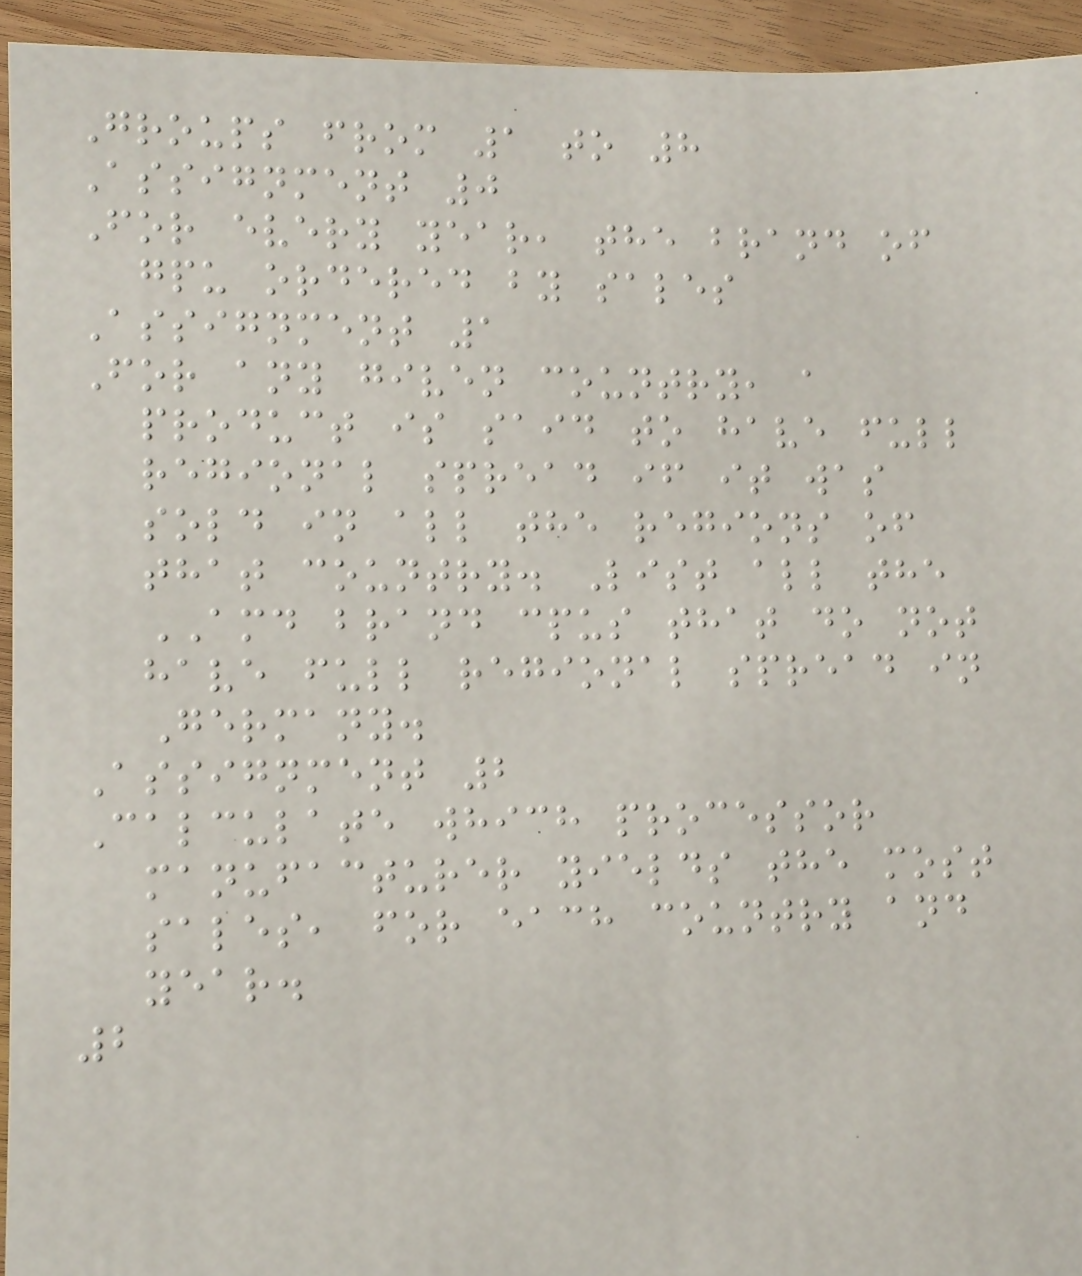Groups from 1 to 8
Assignment 0
For every year, the brand of
gpu ordered by sales
Assignment 1
For any given country, a
product is said to have full
regional spread if it was
sold in all the regions of
that country. List all the
AMD brand cpus that do not
have full regional spread in
Germany.
Assignment 2
Calculate which processor
manufacturer yields the most
sales, for each country and
year.
2
